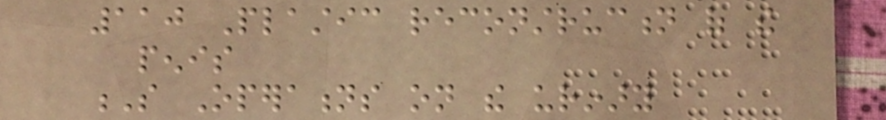110 Plastic reconstruction of the
penis
S Operations on the urinary
